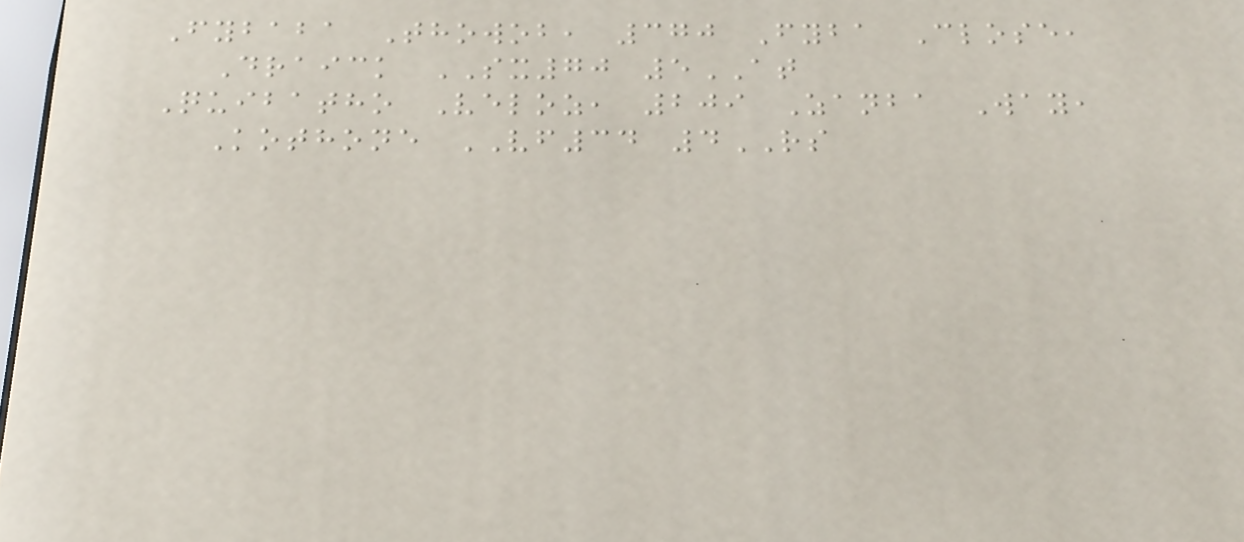Fybaba Thowob, 370 Fyba Close,
Draick SX70 5AT
Quibatho Veloz, 209 Zanba Way,
Kothone VF34 4RS
